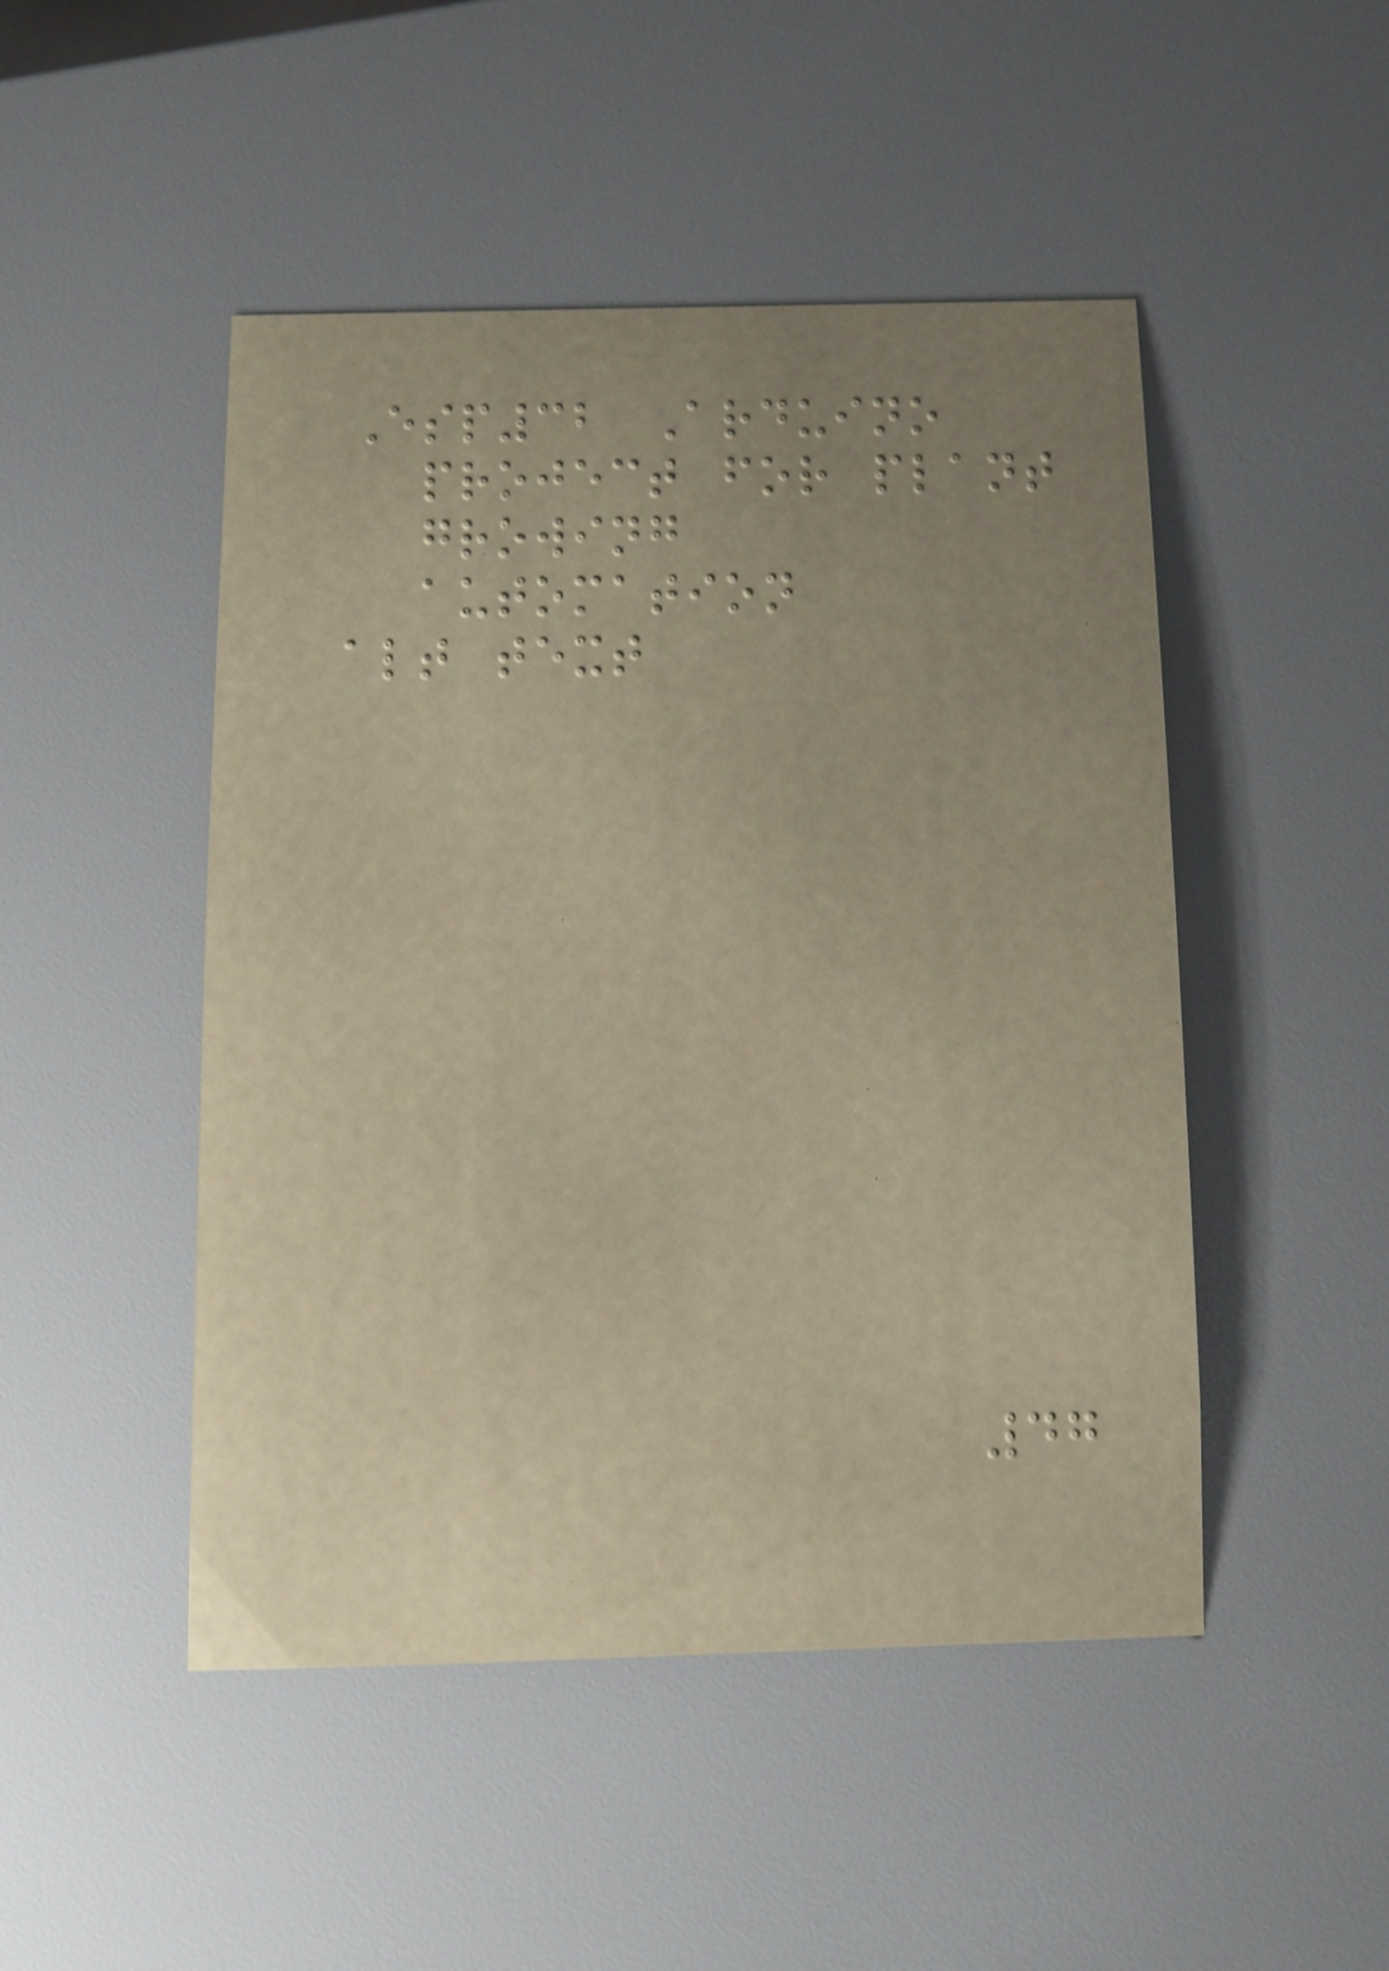Esp32 Arduino
project for plant
growing
automation
alt text
47
